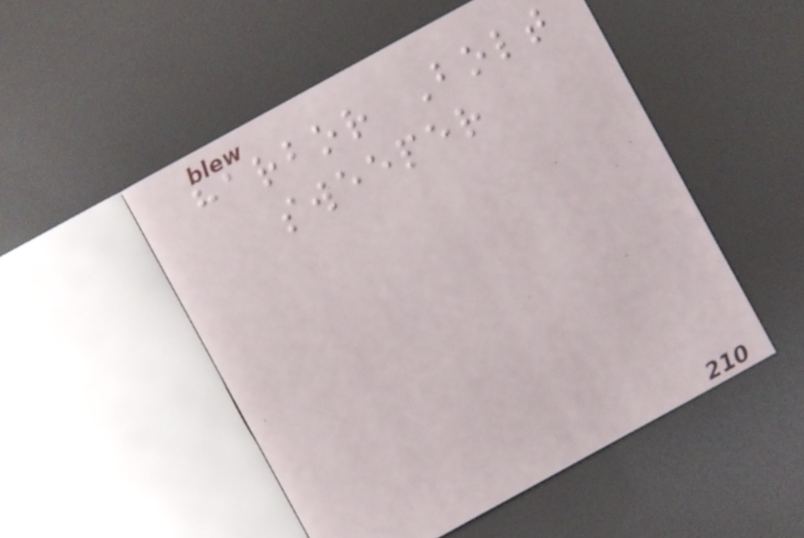harbor Bolt
sweeper
